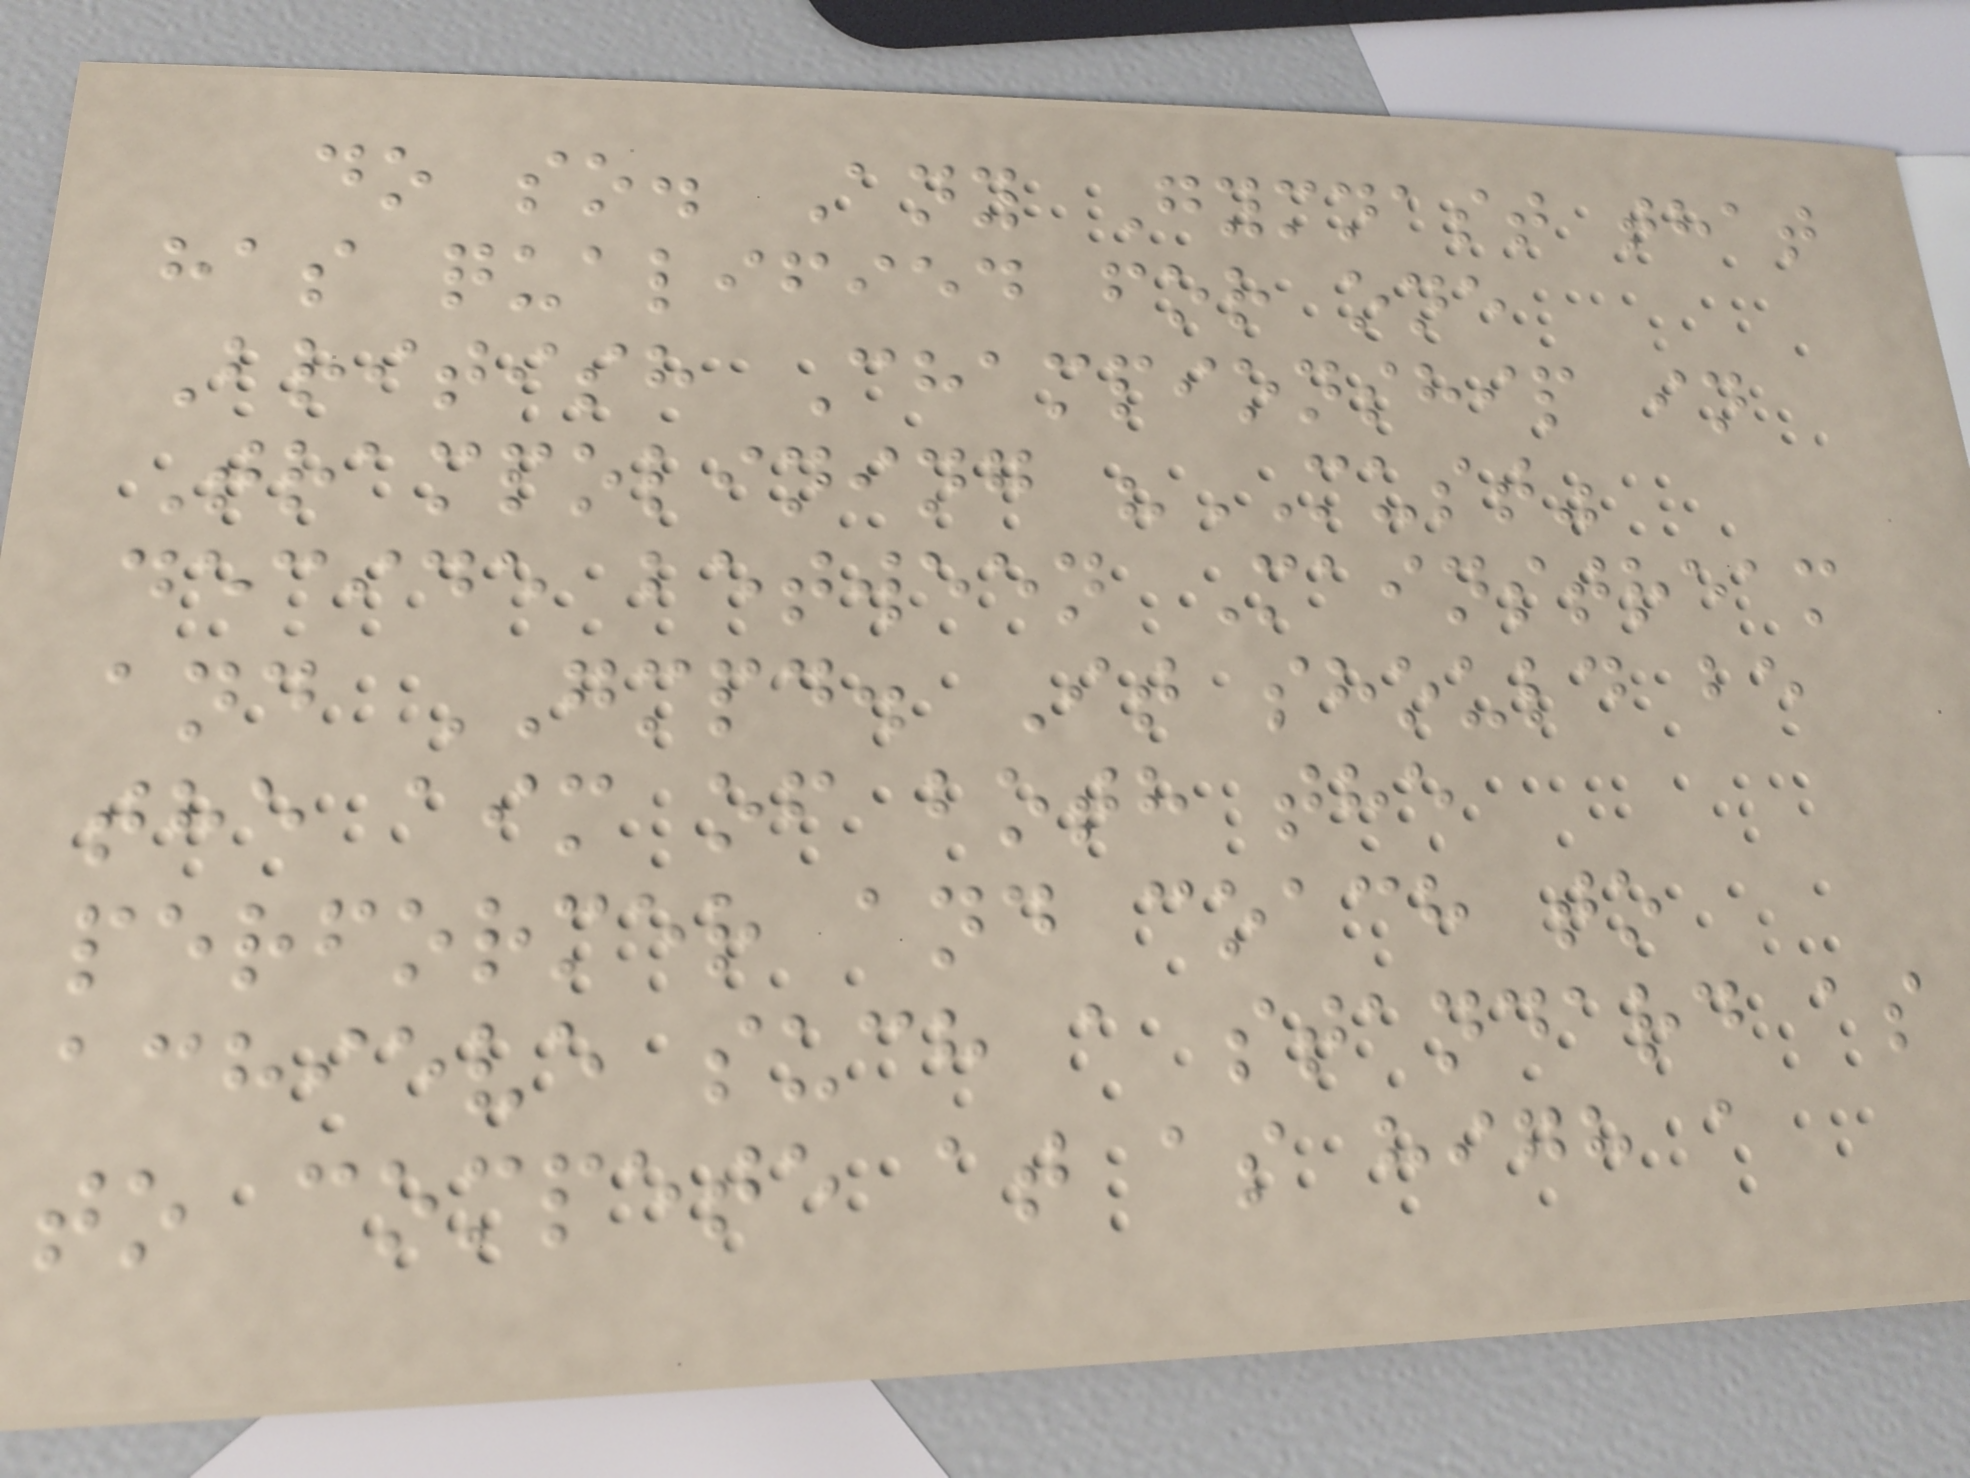do so. Any Gymnast that
has qualified for one
British Championship in
Trampolining "MUST"
decide between Mainstream
and GMPD. It should be
the aim of both the
performer and coach to
achieve such a standard as
to compete at as high a
